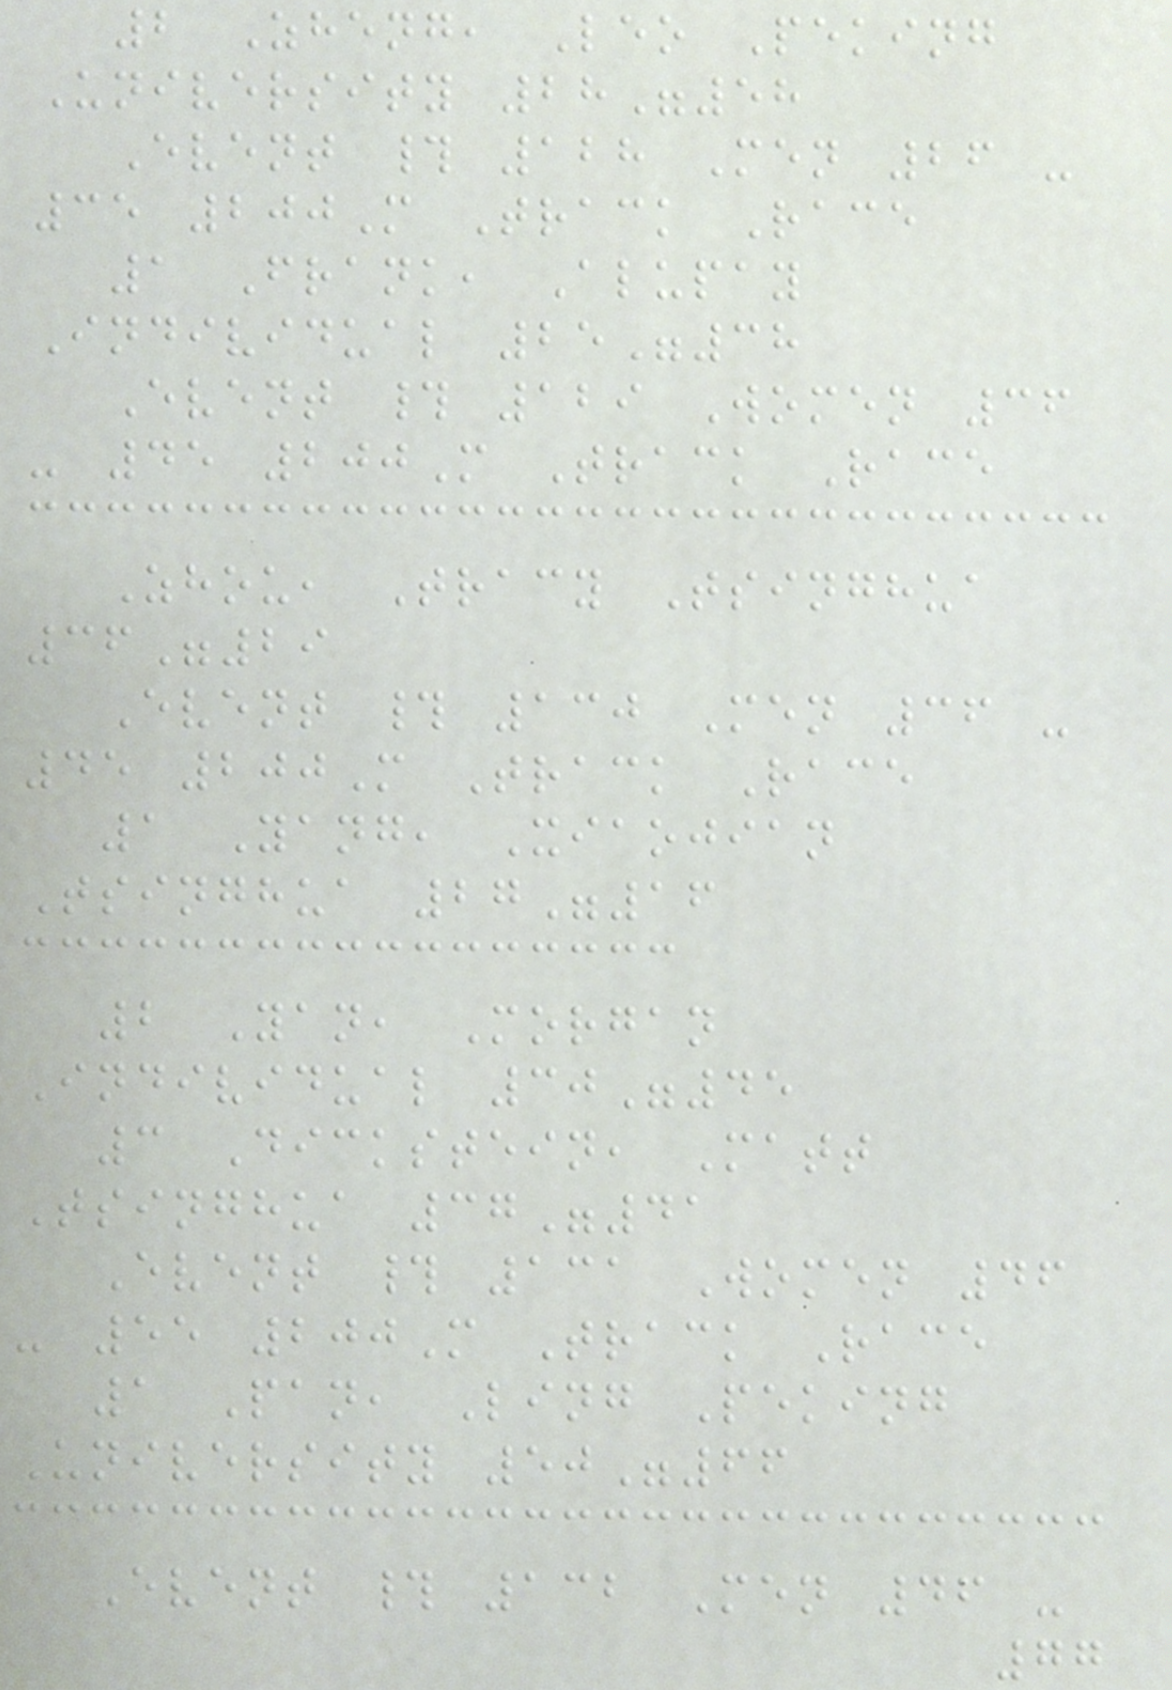2 Zheng, Leo Peking
University 28"58
Event # 128 Men 26 -
35 200M Track Race
1 Frank, Alupay
Individual 25"38
Event # 129 Women 36
- 45 200M Track Race
Zhou, Tracy Tsinghua
36"29
Event # 130 Men 36 -
45 200M Track Race
1 Yang, Xiaojian
Tsinghua 27"16
2 Yan, Morgan
Individual 30"45
3 Dickstein, Matt
Tsinghua 37"41
Event # 131 Women 46
- 55 200M Track Race
1 Pan, Ling Peking
University 50"66
Event # 132 Men 46 -
77
